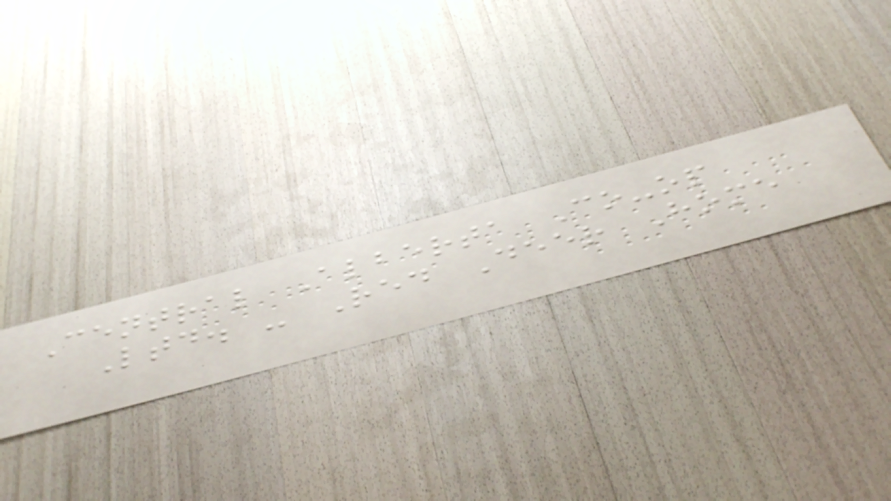Central Alberta Co-op
Ltd. - Red Deer Home
